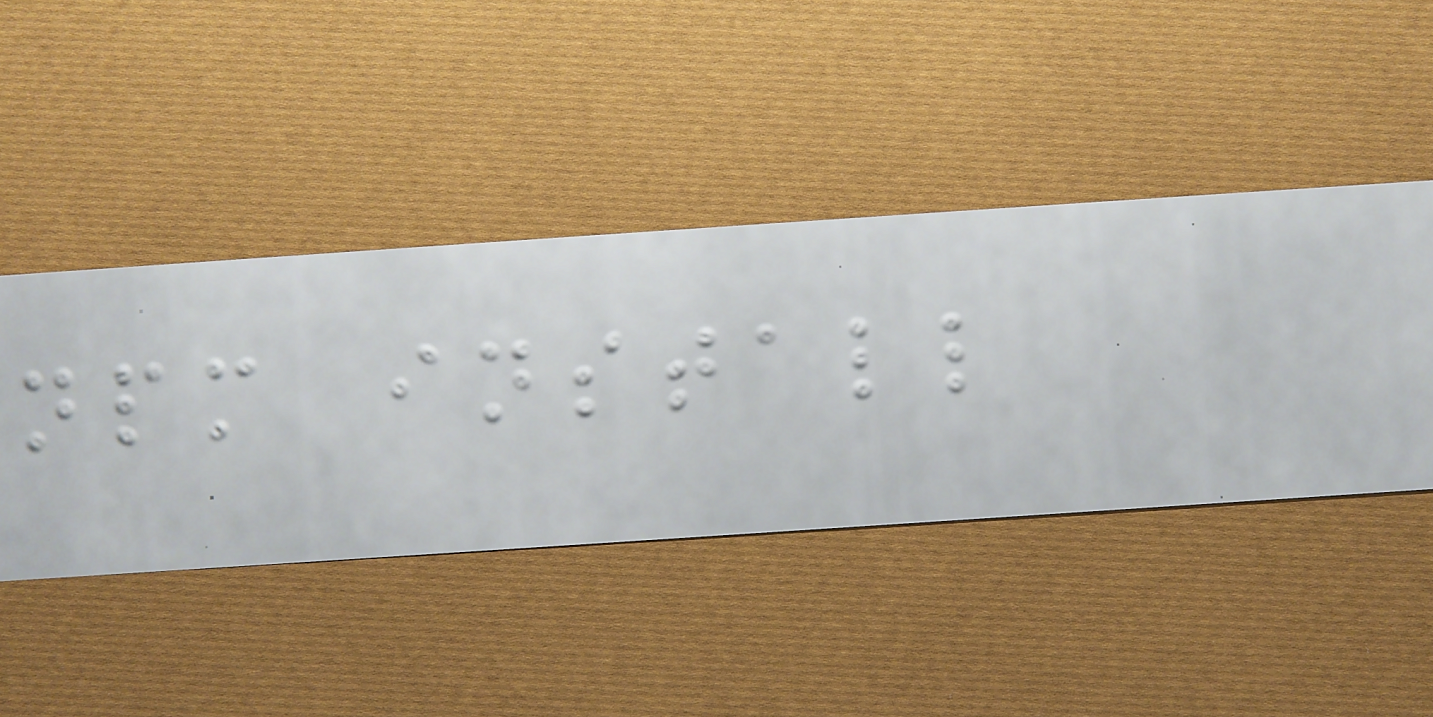npm install
